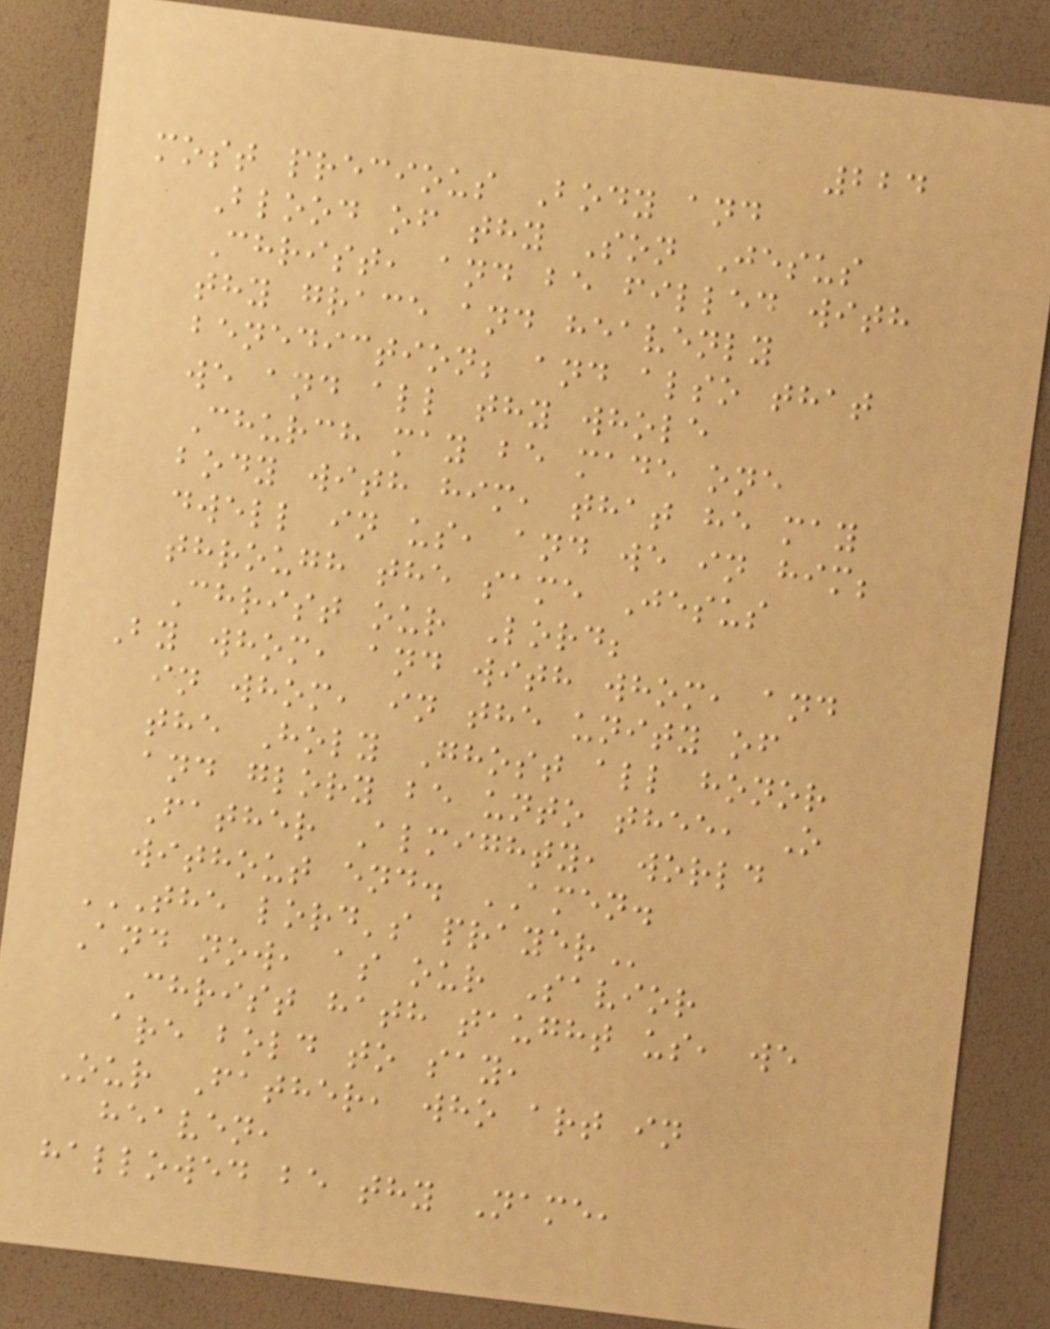224
most precious Body and
Blood of thy Son Jesus
Christ, and be filled with
thy grace and heavenly
benediction; and also that
we and all thy whole
Church may be made one
body with him, that he may
dwell in us, and we in him;
through the same Jesus
Christ our Lord;
By whom, and with whom, and
in whom, in the unity of
the Holy Ghost all honor
and glory be unto thee, O
Father Almighty, world
without end. AMEN.
THE LORD'S PRAYER
And now, as our Savior
Christ hath taught us, we
are bold to say,
Our Father, who art in
heaven,
hallowed be thy Name,
